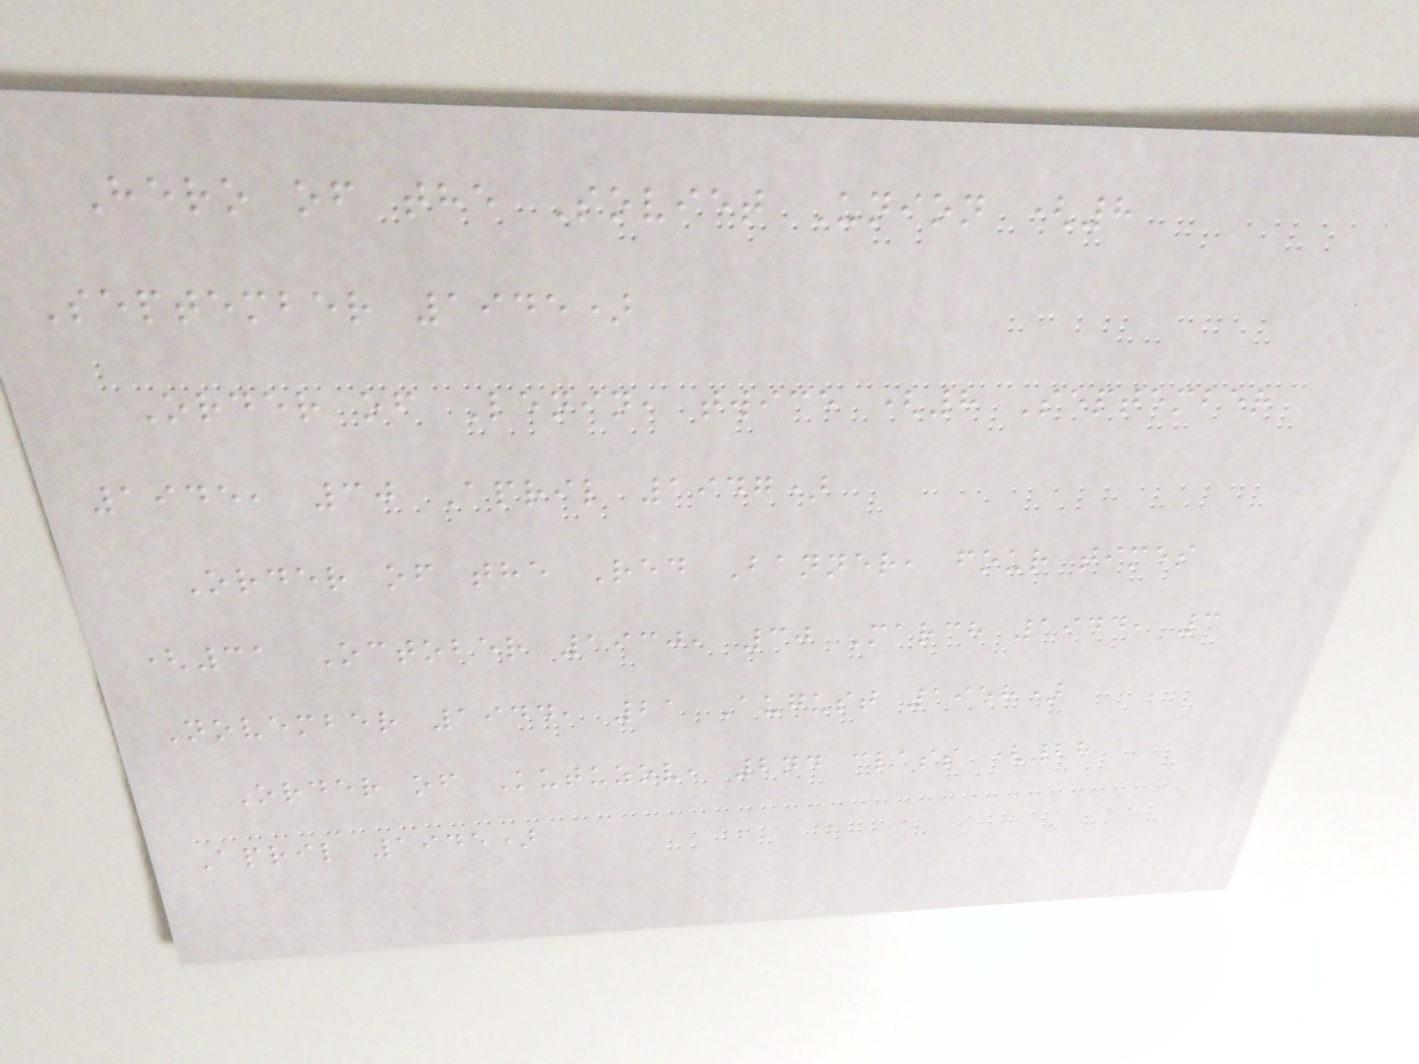Hero of the Soviet Union (8
September 1945)
Order of Lenin, twice (8 September
1945, 30 April 1947)
Order of the Red Banner, four times
(31 October 1930, 30 March 1944, 3
November 1944, 21 August 1958)
Order of Kutuzov, 2nd class (28
April 1945)
